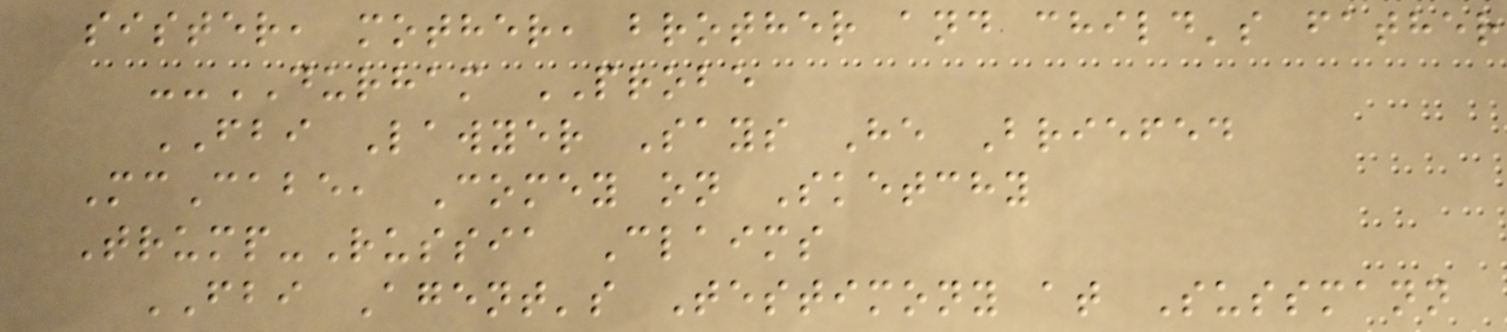sister, mother, brother and child's father
--DURHAM PROBE
FBI Lawyer Says He Briefed
McCabe, Comey on Sketchy
Trump-Russia Claims
FBI Agent's Testimony at Sussmann
